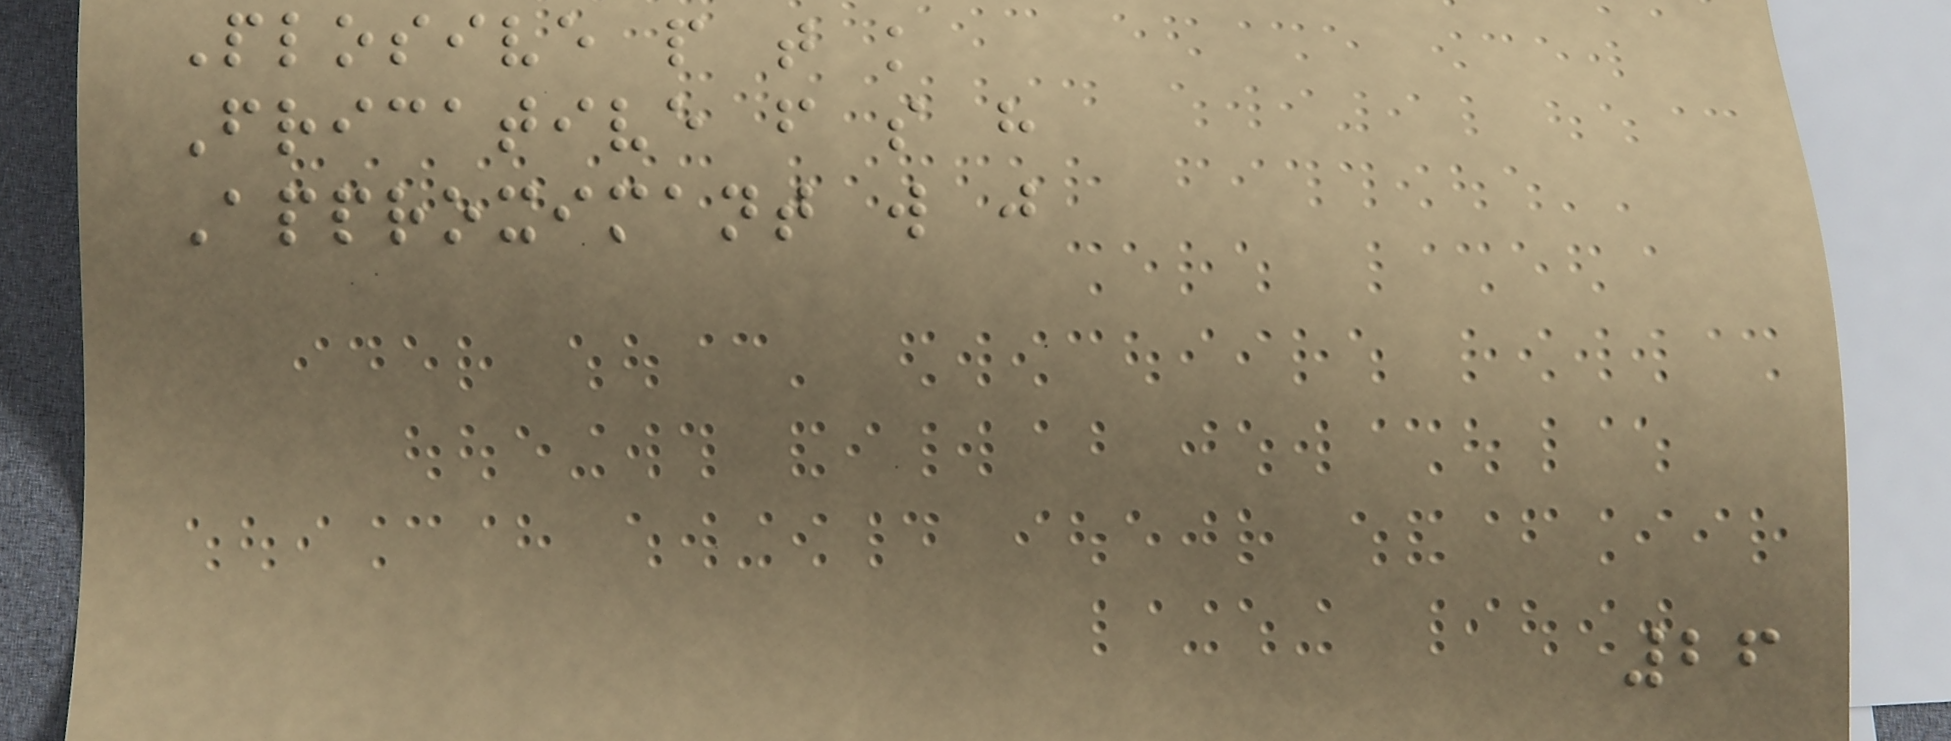Plosive p t k
Fricative f s h
Approximant w j
26
